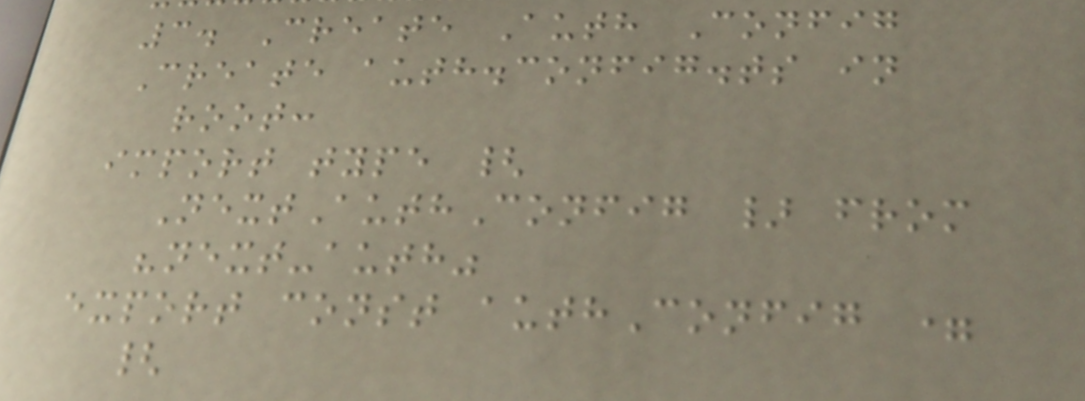3. Create Auth Config
Create auth.config.ts in
root:
import type {
NextAuthConfig } from
"next-auth"
export const authConfig =
{
